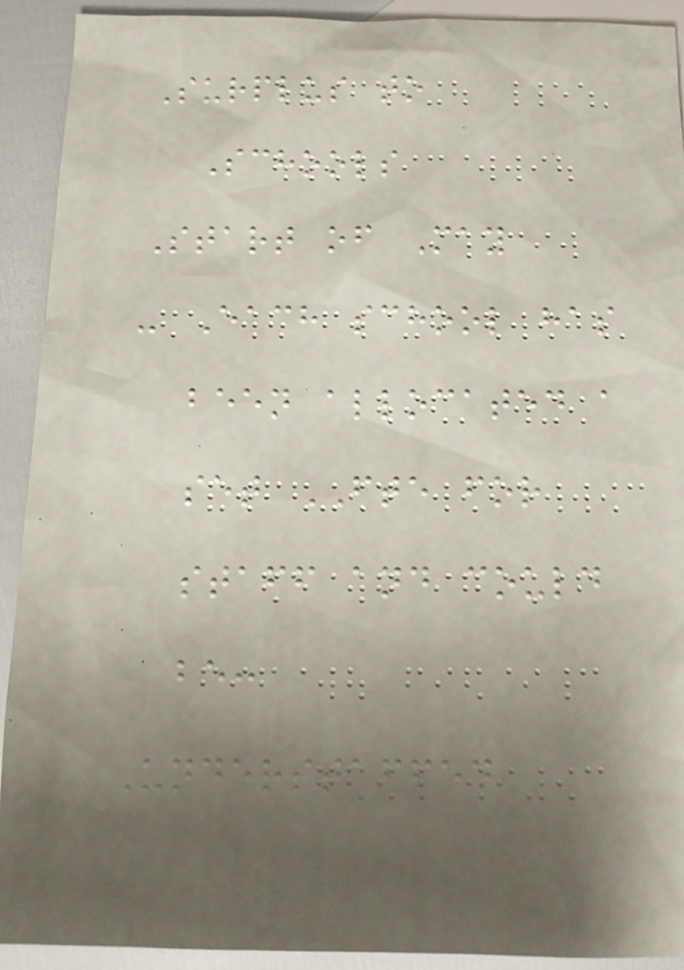Surplus to
Schools
Start of May
- Each school has
been allocated a
set FTE for
staff and could
be:
Understaffed
